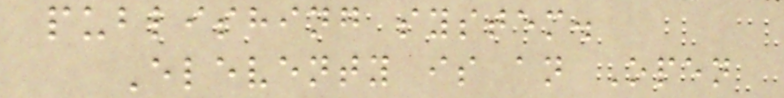publishing system.
Eleventy is an Open
